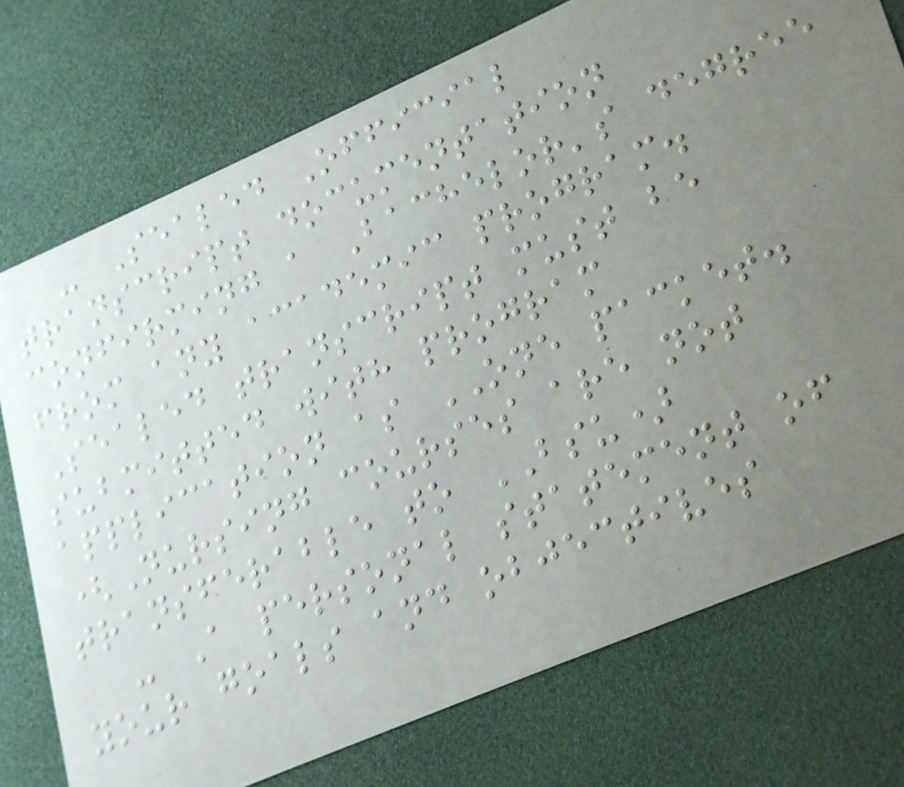- Sealed Official
transcript documentation
confirming a Bachelor's degree
from any academic program.
Sealed transcript must be
submitted with program
application as ONE packet.
(Nursing courses are not
transferable to BSU)
- A personal statement of
your goals and objectives
